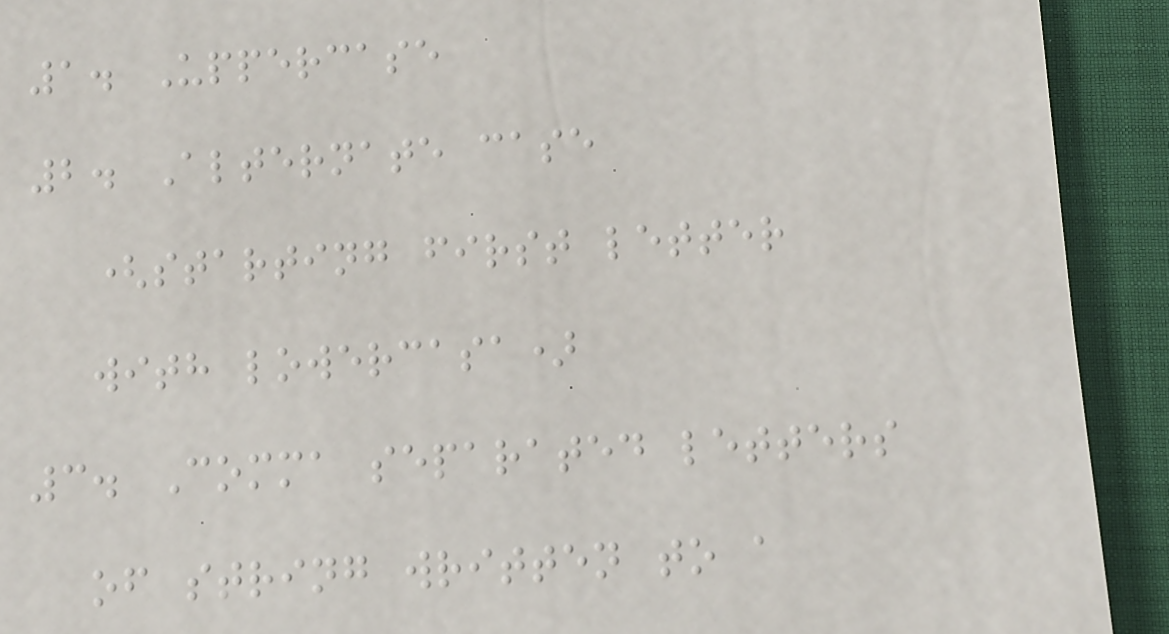1. Uppercase
2. Alternate case
(starting first letter
with lowercasa)
3. Comma separated letters
of string written to a
